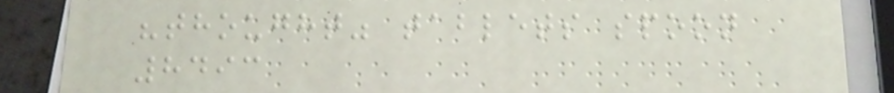"thought" tablets spoon
8493
